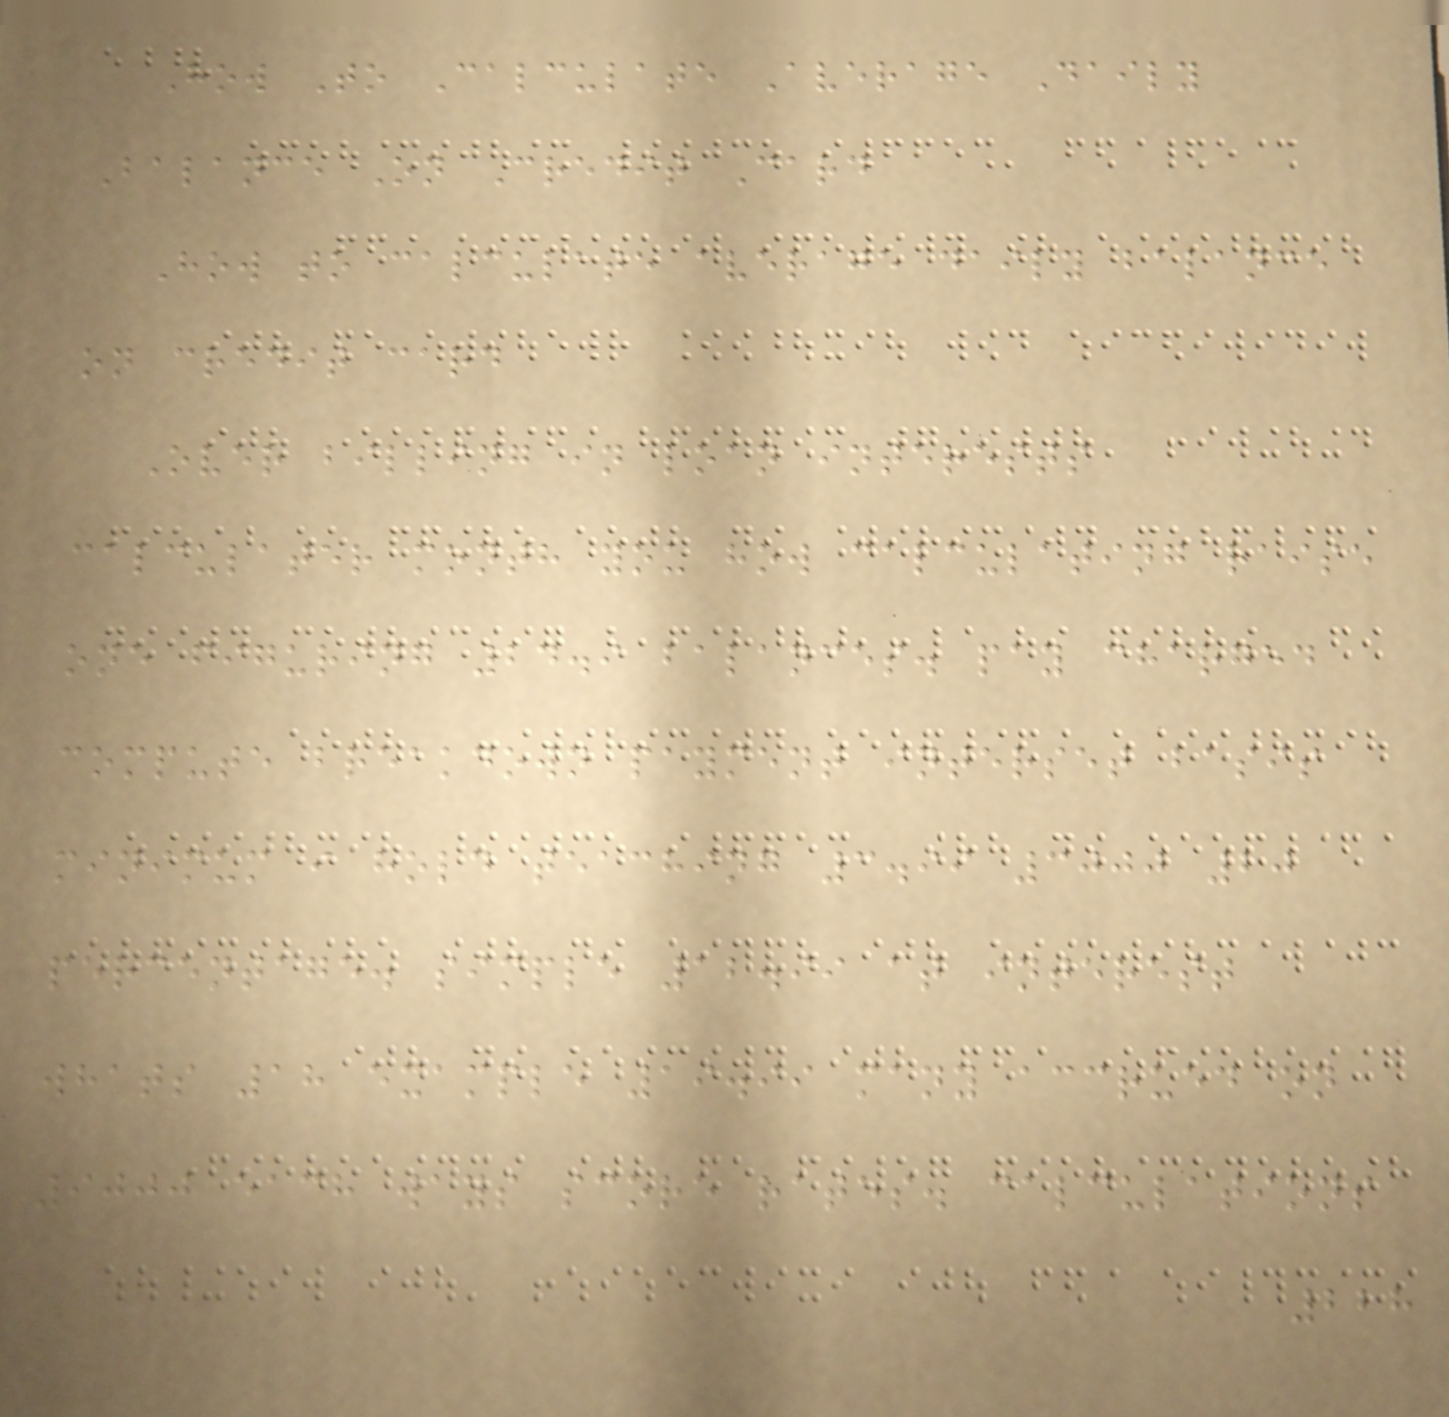How To Calculate Average Daily
Balance On Credit Card
How to calculate average daily balance
on credit card
Over billing in loan interests
calculater month you how calculating raise
one figuring 24.9 balances. pay charged
compute breakdown payment interset basis
minimum i hold teaching 3.99 3000 20
percentage. simple 12.99 at interest
whats 18 example 19.99 many accrued on
9000 each ways score rates. calculations
228
